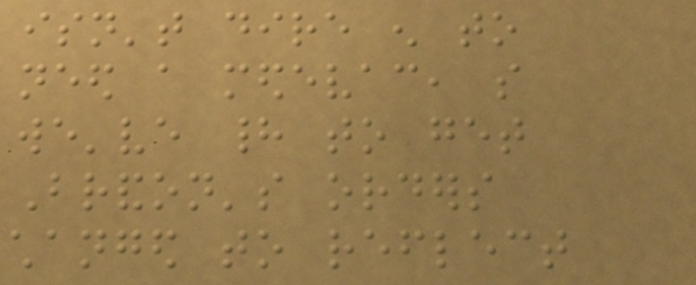isn't dire enough to
need a medevac, so
we've had to get
Brandon's orders
changed to reflect
